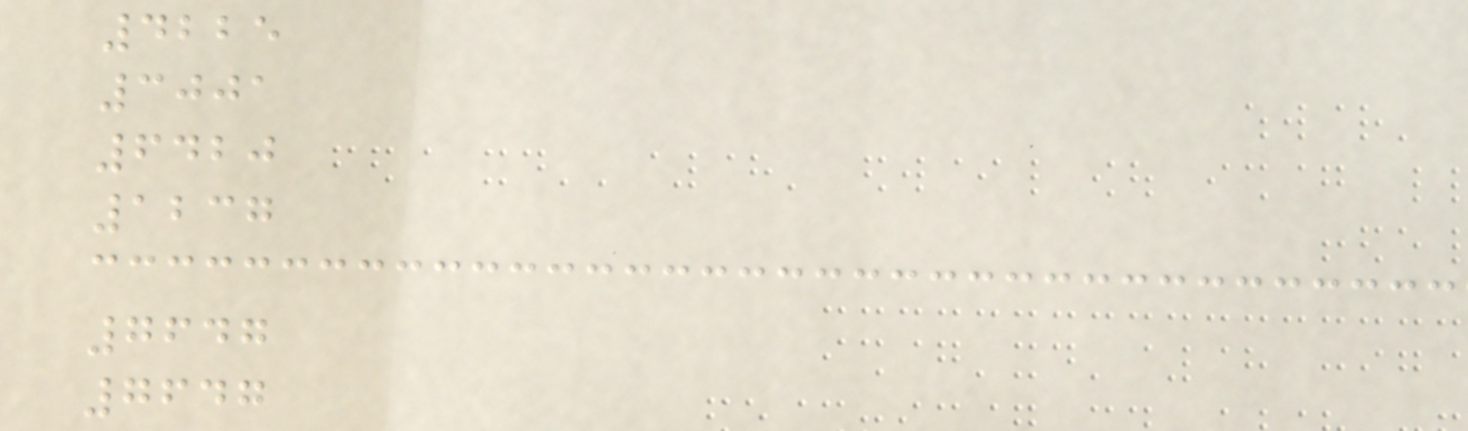4225
3001
6420
1237
7647
7647
